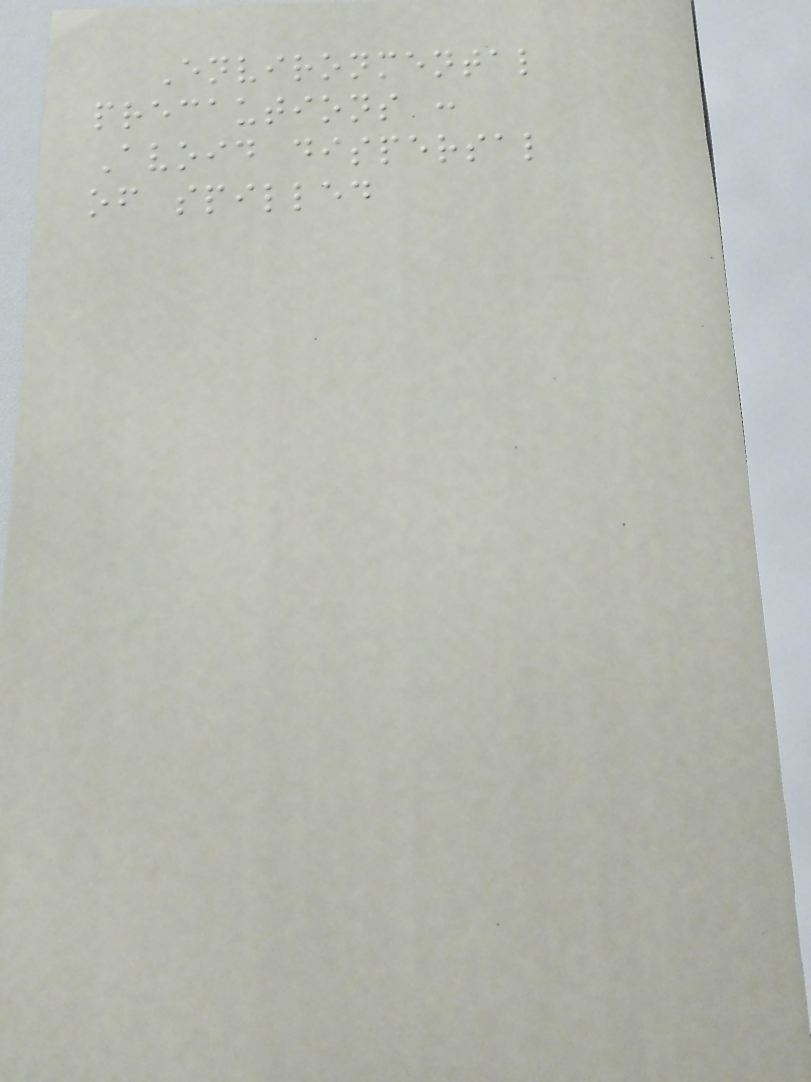Environmental
precautions :
Avoid dispersal
of spilled
